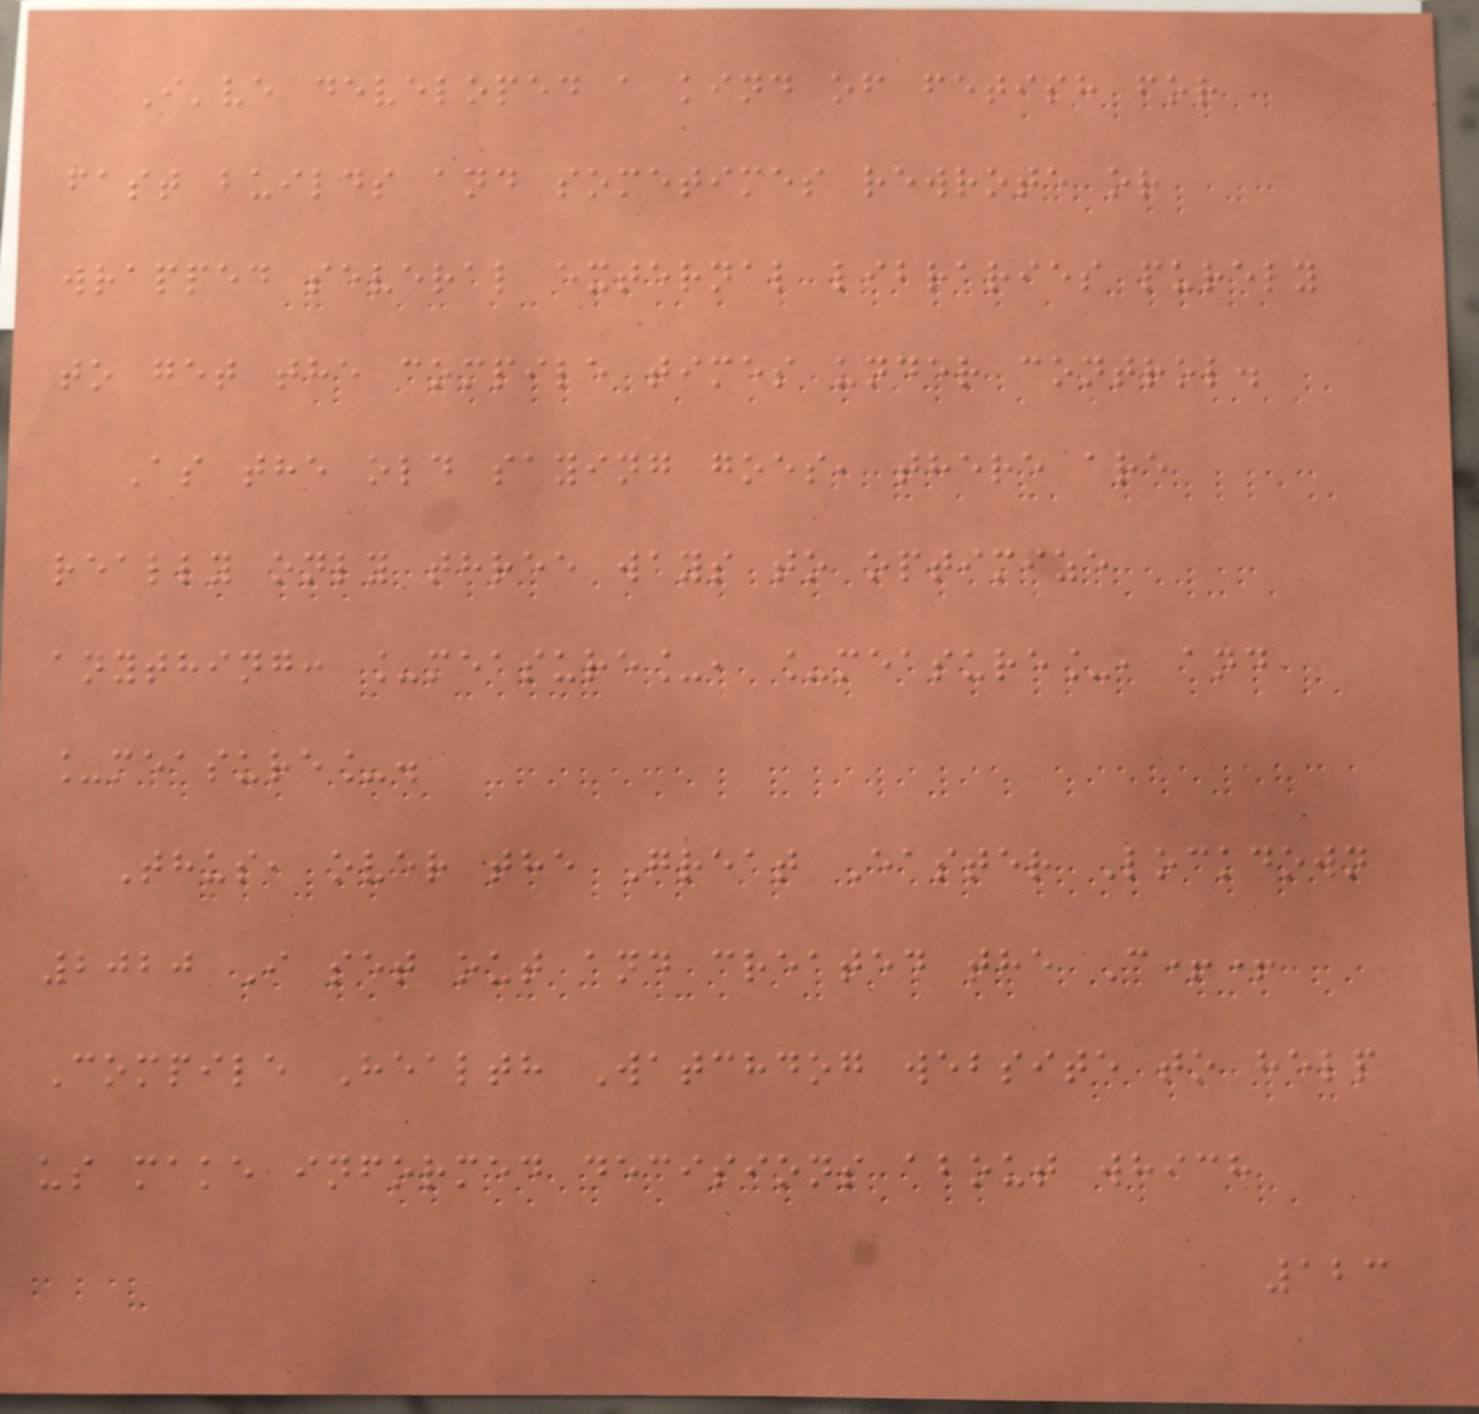I've developed a kind of fetish for
fast builds and sometimes rewrote or
wrapped several external libraries purely
to get the compile times under control.
As the old saying goes, there are
really only three ways to optimize
anything: _measure_, _measure_, and
_measure_.
Thus, over the Great Easter Lockdown
2020 I set out and created the C++
Compile Health Watchdog website to help
us make informed decisions about which
123
